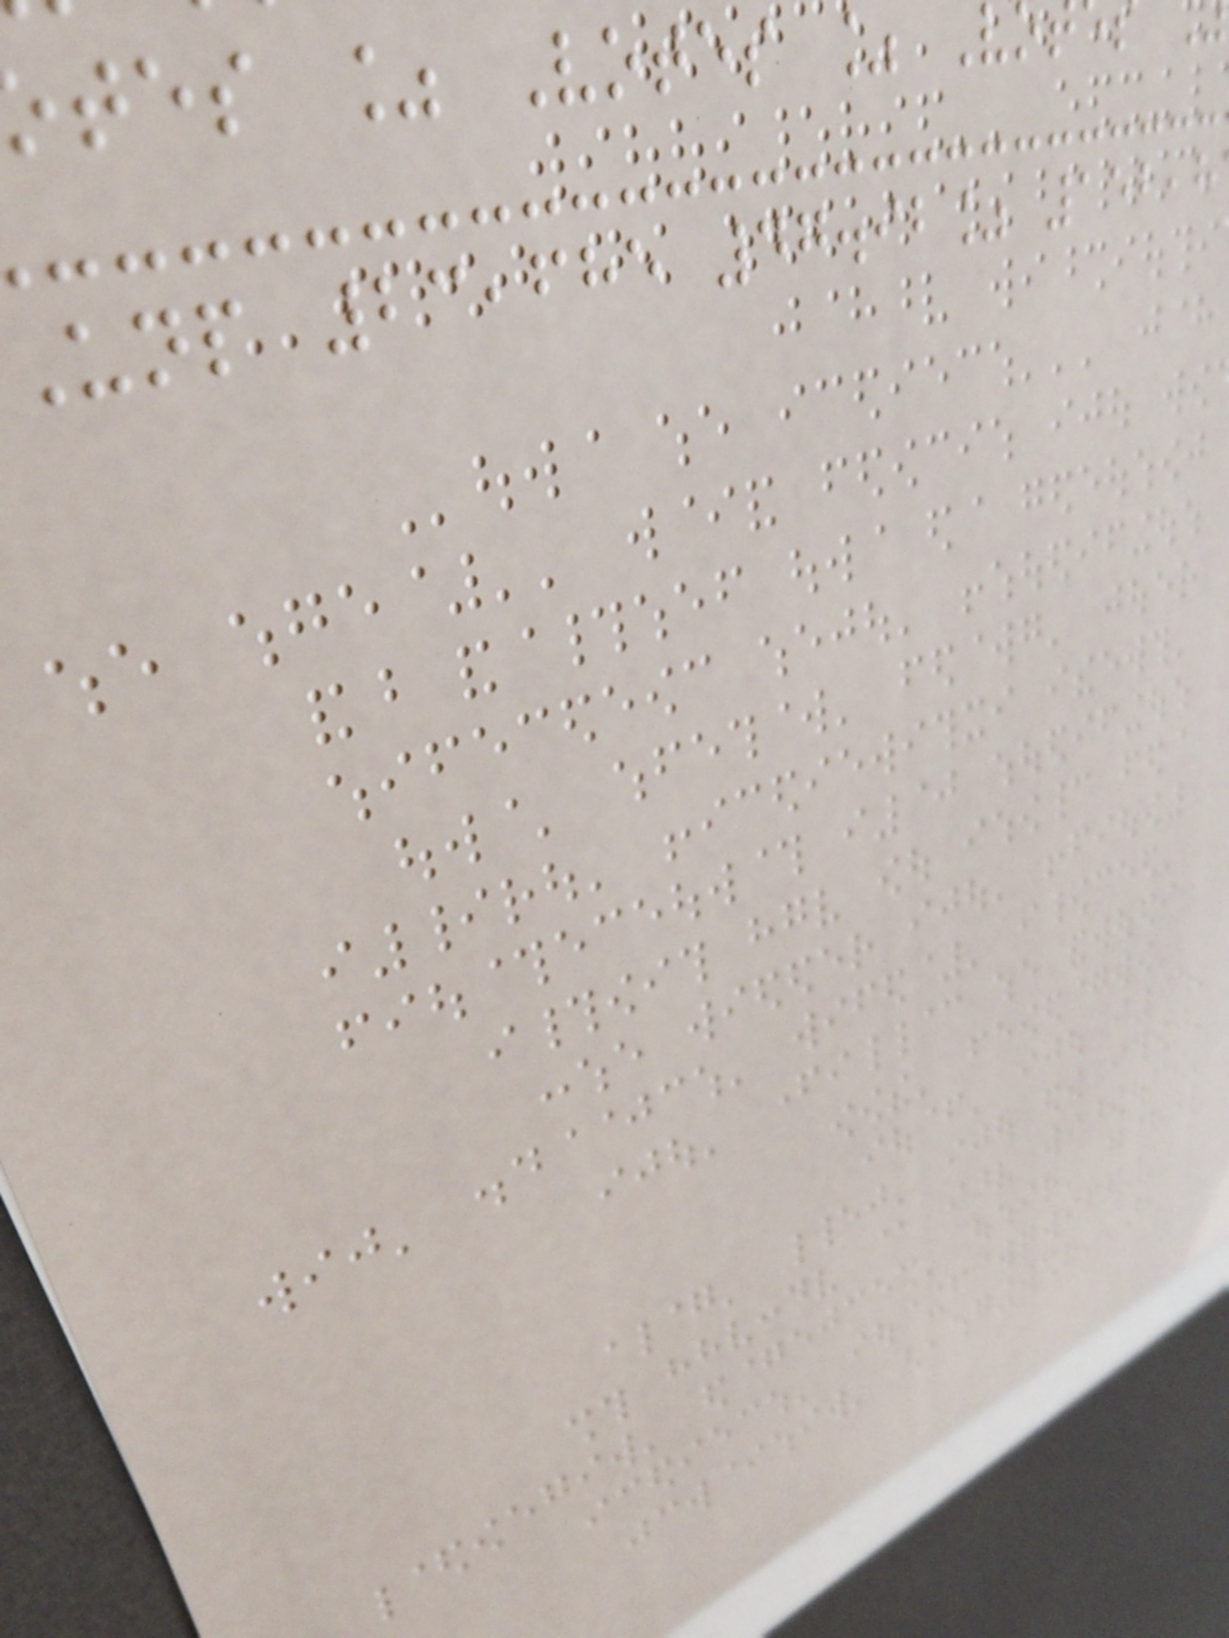tes % Votes % V
unp 23,685 47.92% 152,8
